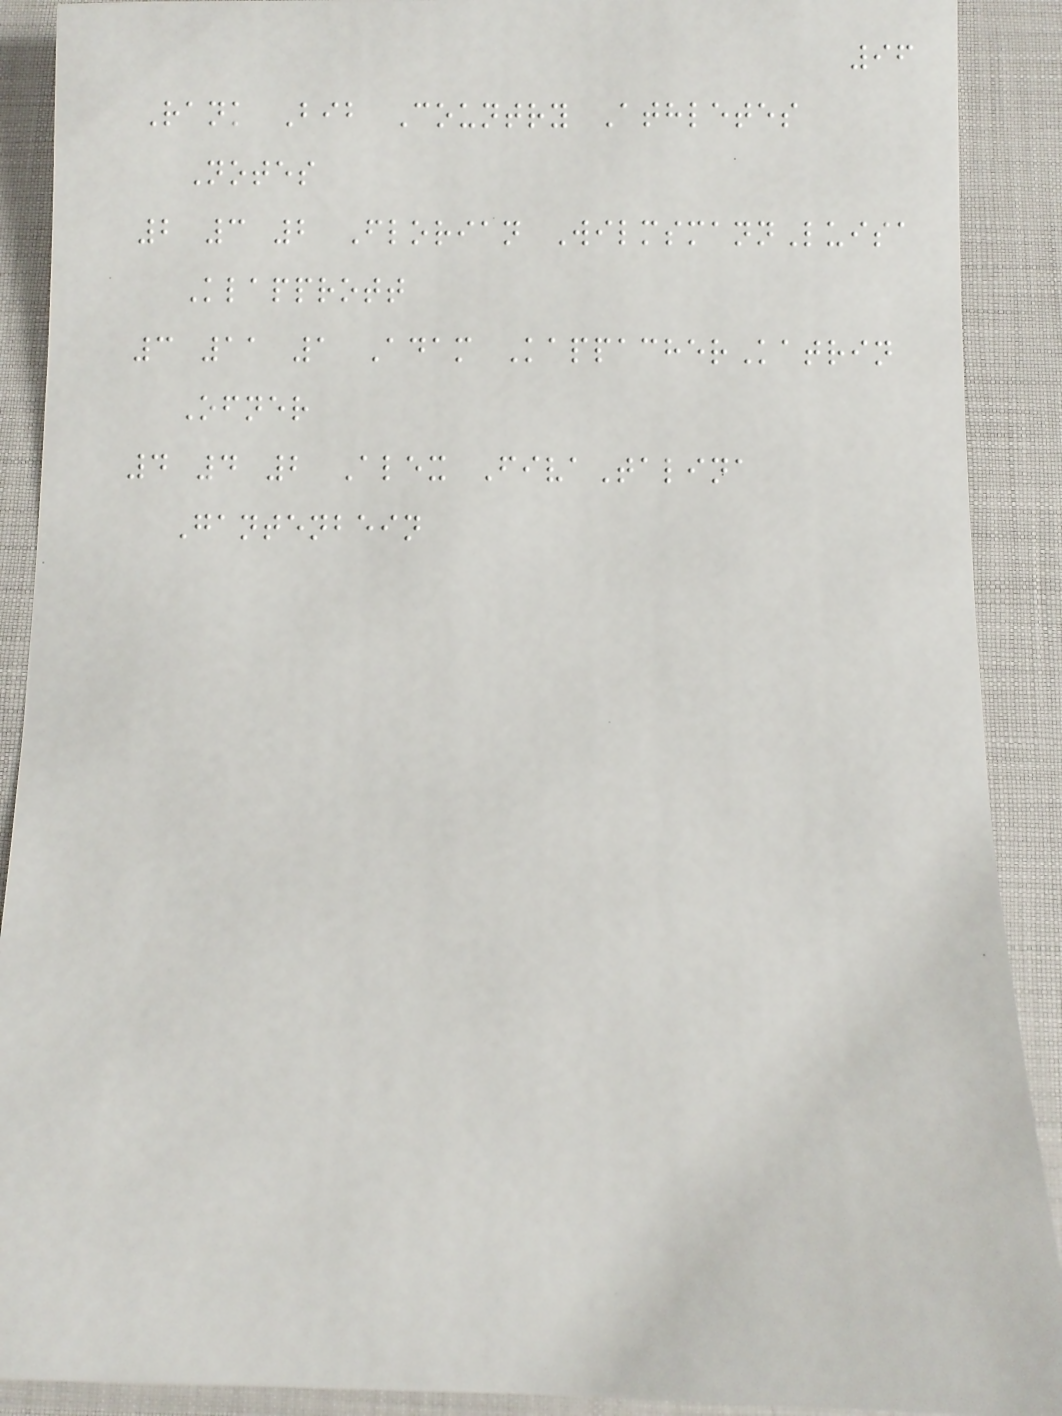96
Rank Bib Country Athletes
Notes
2 3 2 Florian WilmsmannLuisa
Klapprott
3 11 1 Adam KappacherKatrin
Ofner
4 4 2 Alex FivaTalina
Gantenbein
